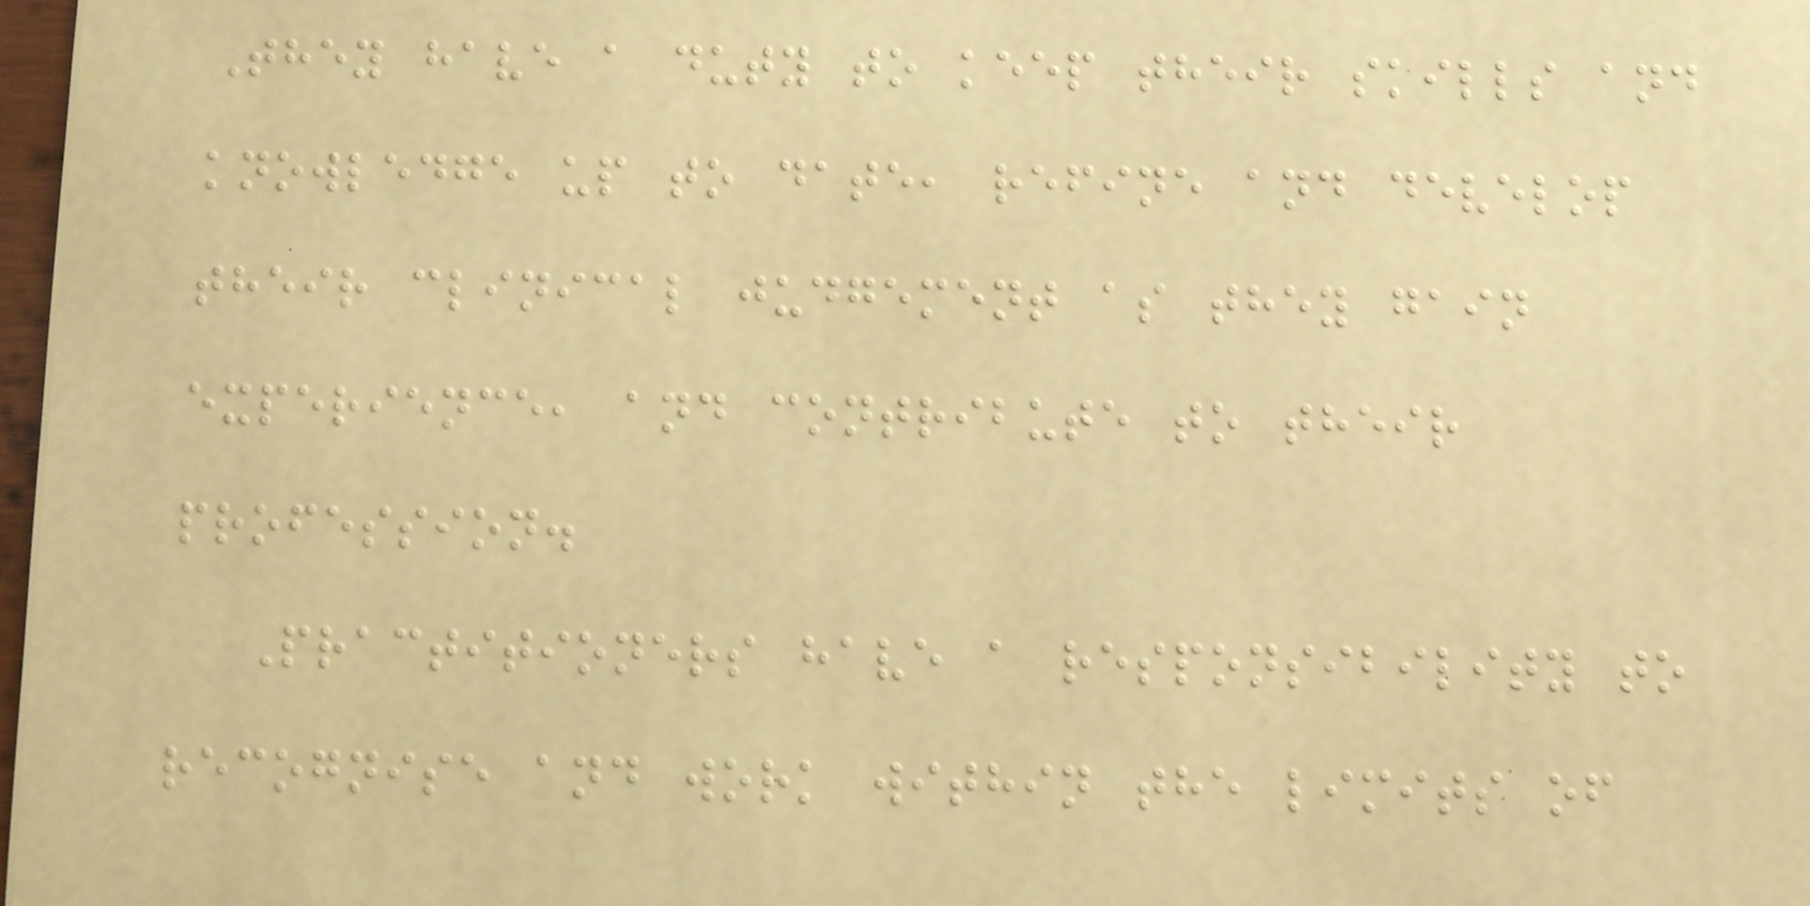They have a duty to keep their skills and
knowledge up to date, refine and develop
their clinical judgement as they gain
experience, and contribute to their
profession.
Practitioners have a responsibility to
recognise and work within the limits of
